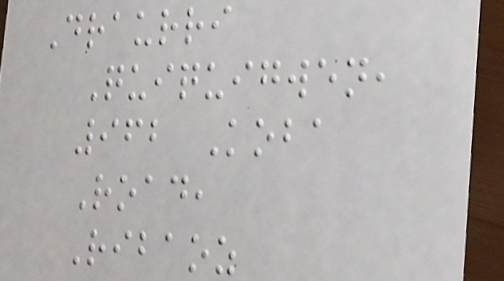Draurri
Quiquigwen,
962 Koba
Road,
Ribaoz
